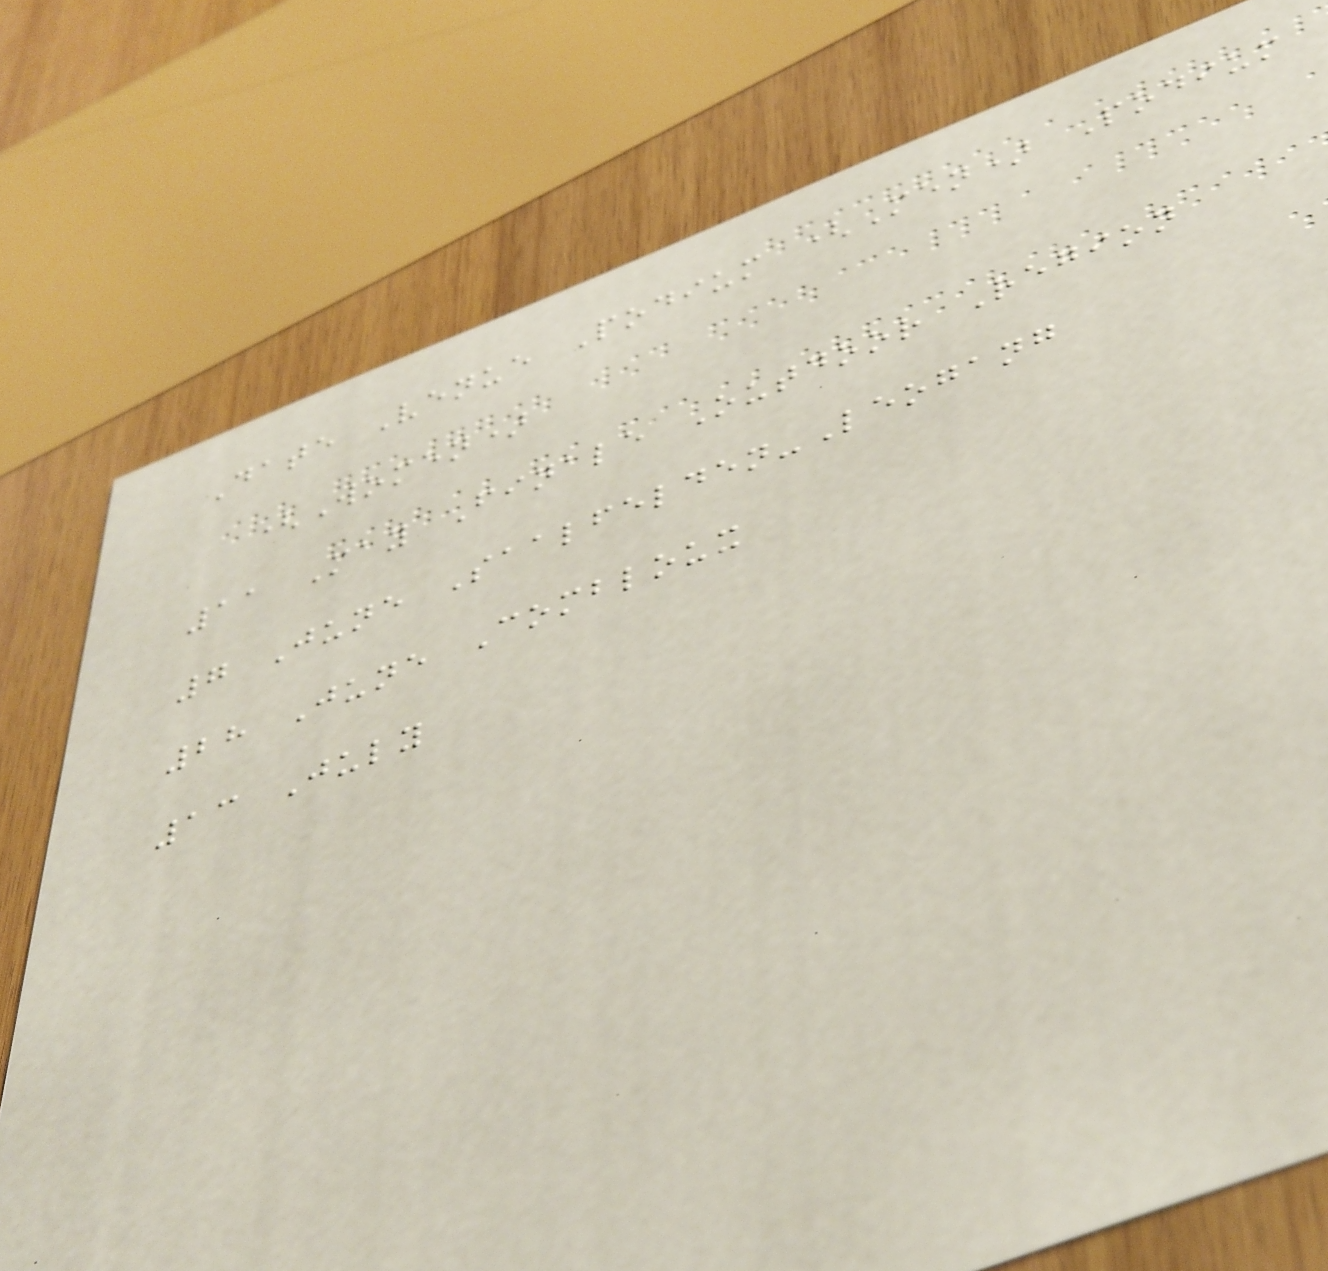Date Venue Podium (Men) Podium
(Women)
11 May Finale Outdoor Region
7 June Saalfelden-Leogang
28 June Combloux
13 July
